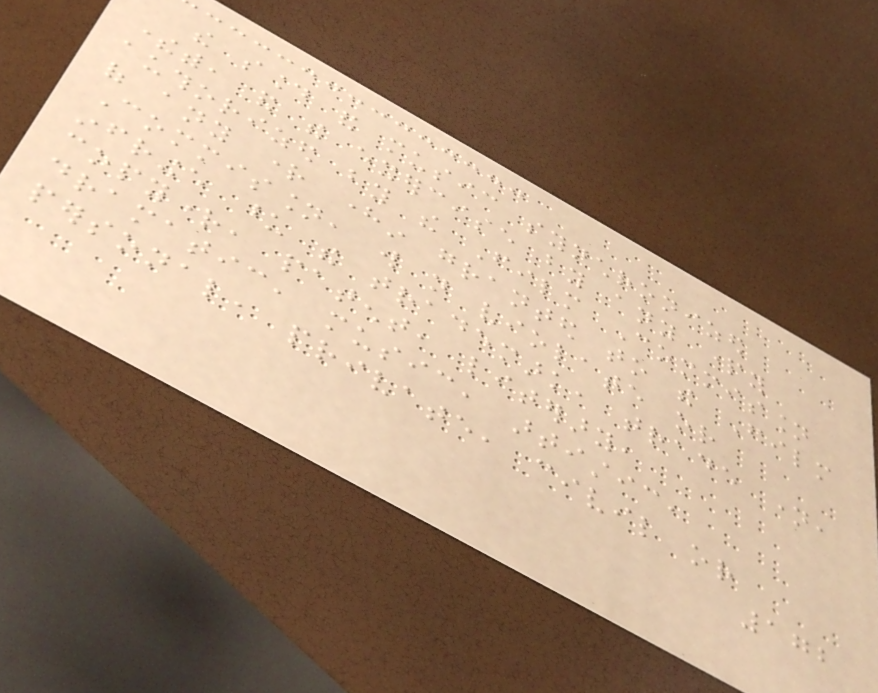the sound and music synchronized
therewith, and the exercise by any party
authorized by the Film Commission
of any right herein granted to the Film
Commission, will not violate or
infringe upon the trademark, trade name,
copyright, patent, literary,
dramatic, music, artistic,
personal, private, civil or
172
